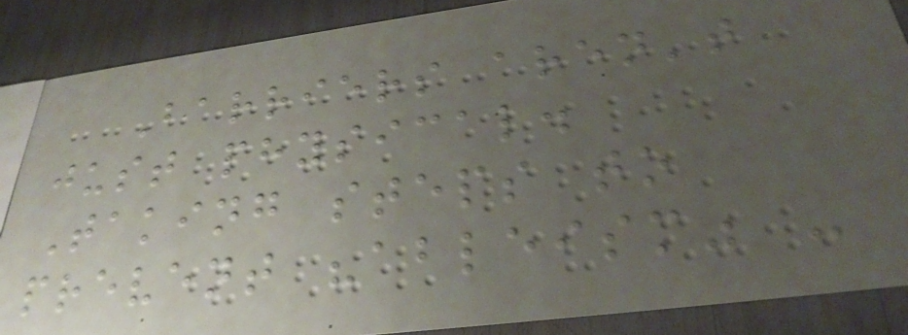Barriers aren't
just physical.
Taking steps to
prevent "ableism" -
